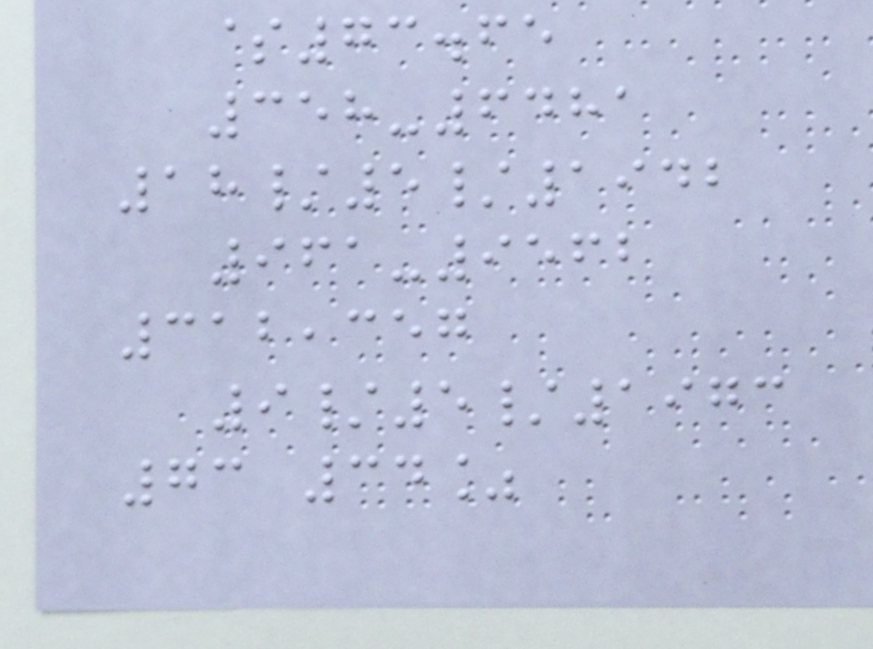$73.65
358-6481
18/5/1942
961-9562
312,357
9/5/1973
73 34%
